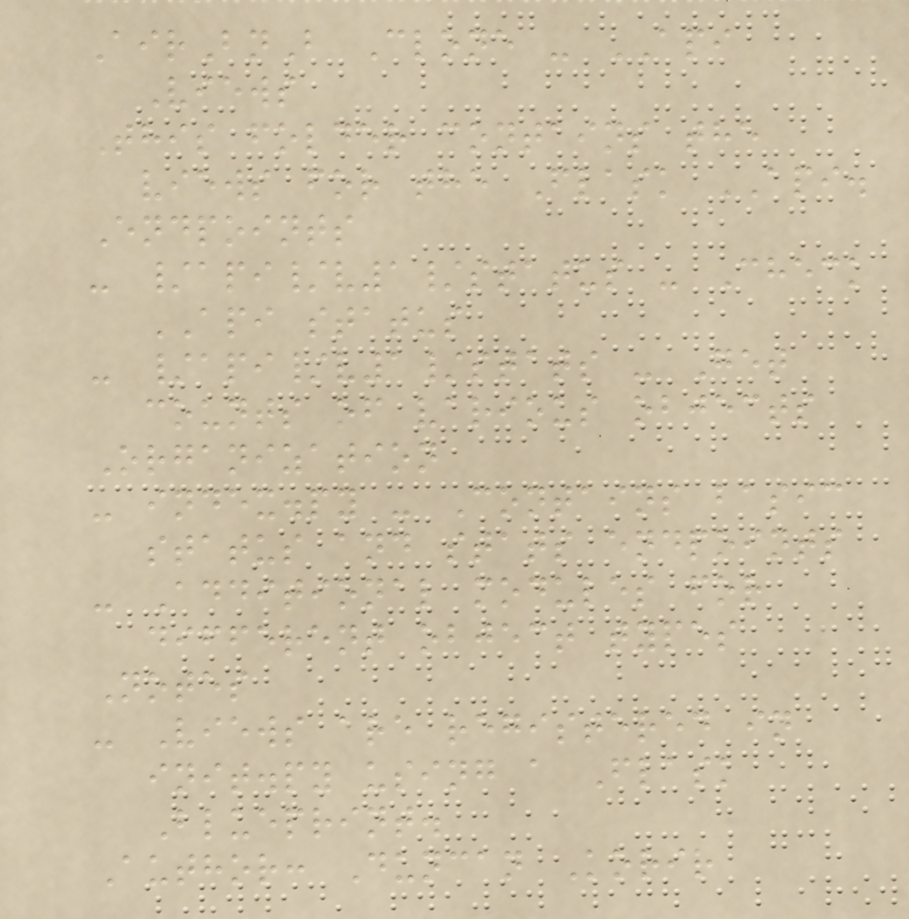AirBnB Clone - API
Views
This folder contains the
views for the Flask API.
Endpoints
- /api/v1/status - Check
API status
- /api/v1/stats - Get
counts of various objects
Organization
- index.py - Contains basic
status and stats endpoints
- Additional modules for
different object types
Notes
- Views are registered in
init.py using a Flask
Blueprint.
Author: Duncan Korir
